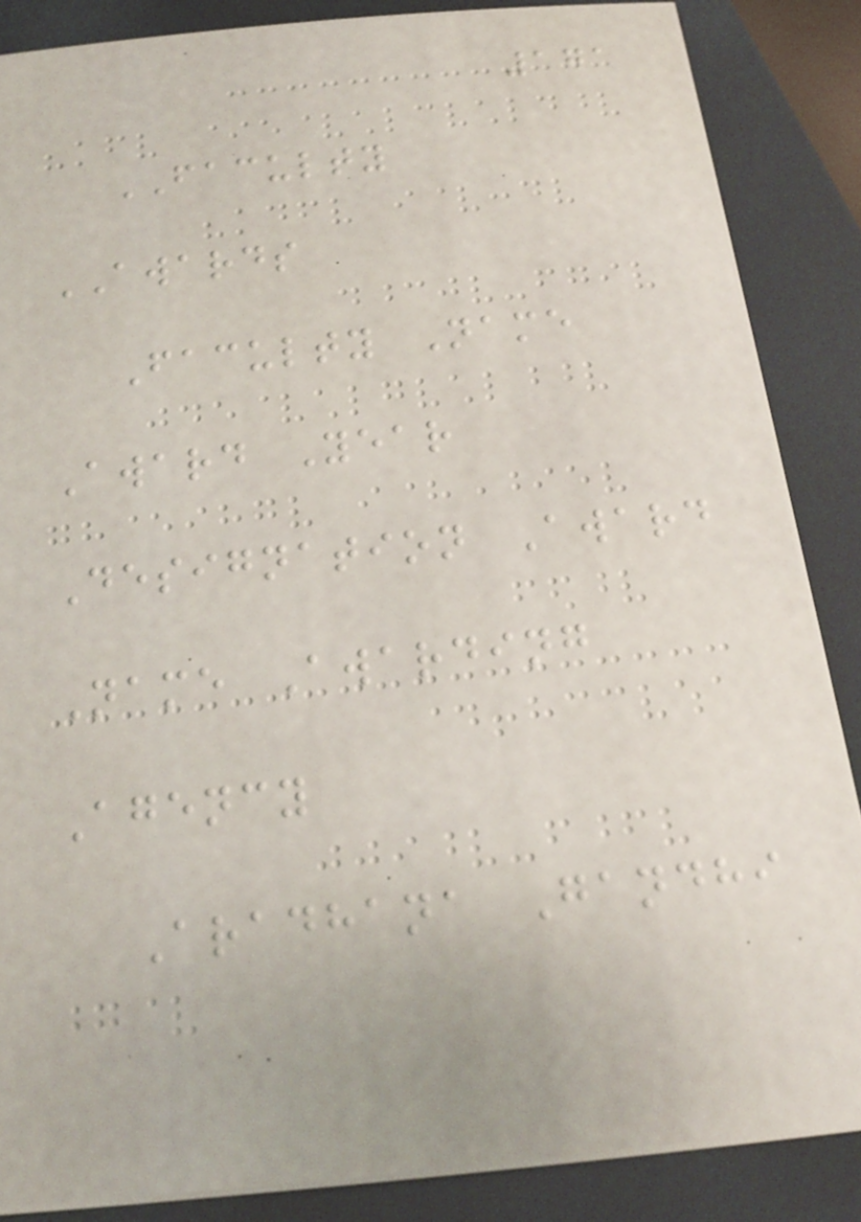171
FACULTY
AWARDS
Faculty Name
Award Year
Designation Award
Name Awarding
Agency
Aradhana Gandhi
